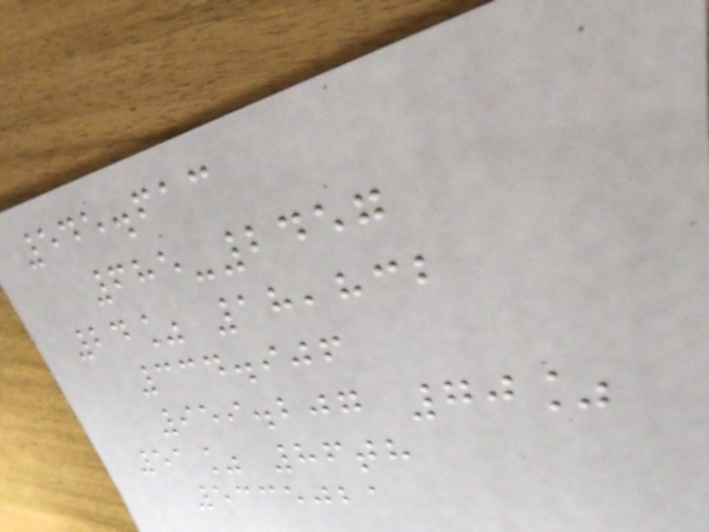545.613
685-2457
24% 18,832
334.906
959.207 70%
51% 86th
5335021
